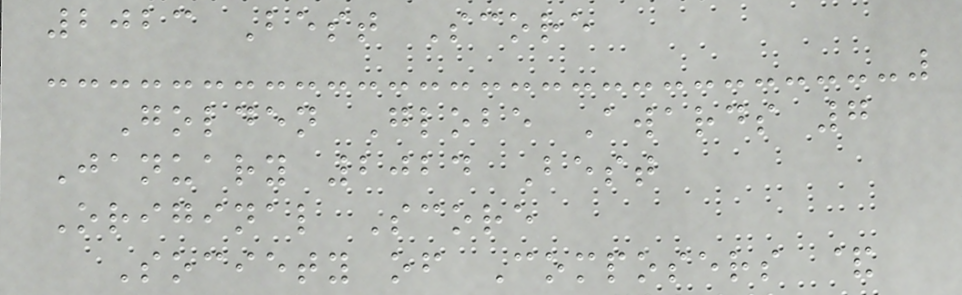2023 Best Score
Golden Globe Awards 7
January 2024 Best
Original Score
Society of Composers &
